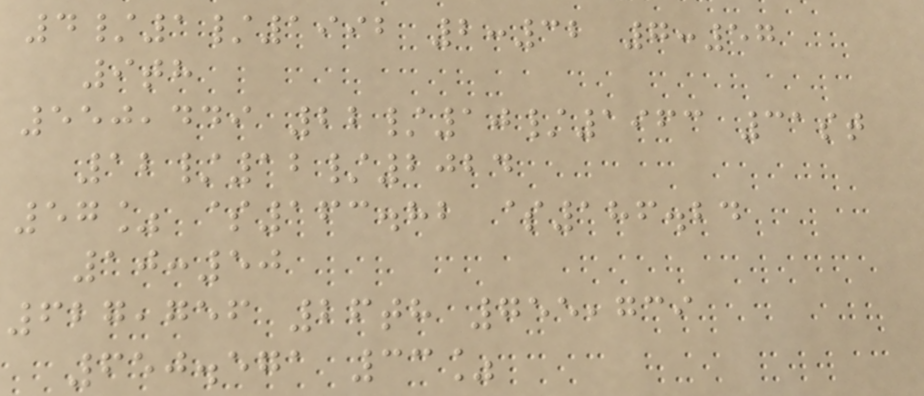4/1/1992 2:32 7:57
9th
550,449 22/10/1963 31st
12/12/2024
57% $163.82 $186.24
10:50
627,756 26th 755,739
650.571 33%
